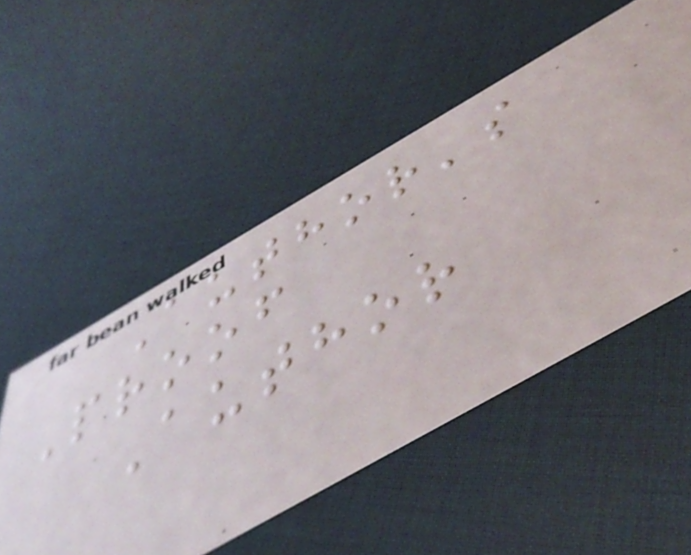Author's
Proof
Author
